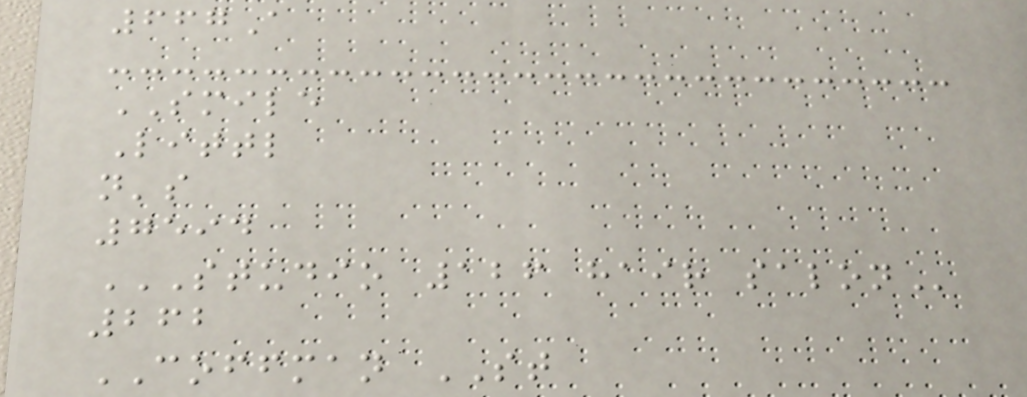667A
SMILE
Littl
n's
7594
STUDIO 126 HAIR SALON
262
COFFMAN ST
